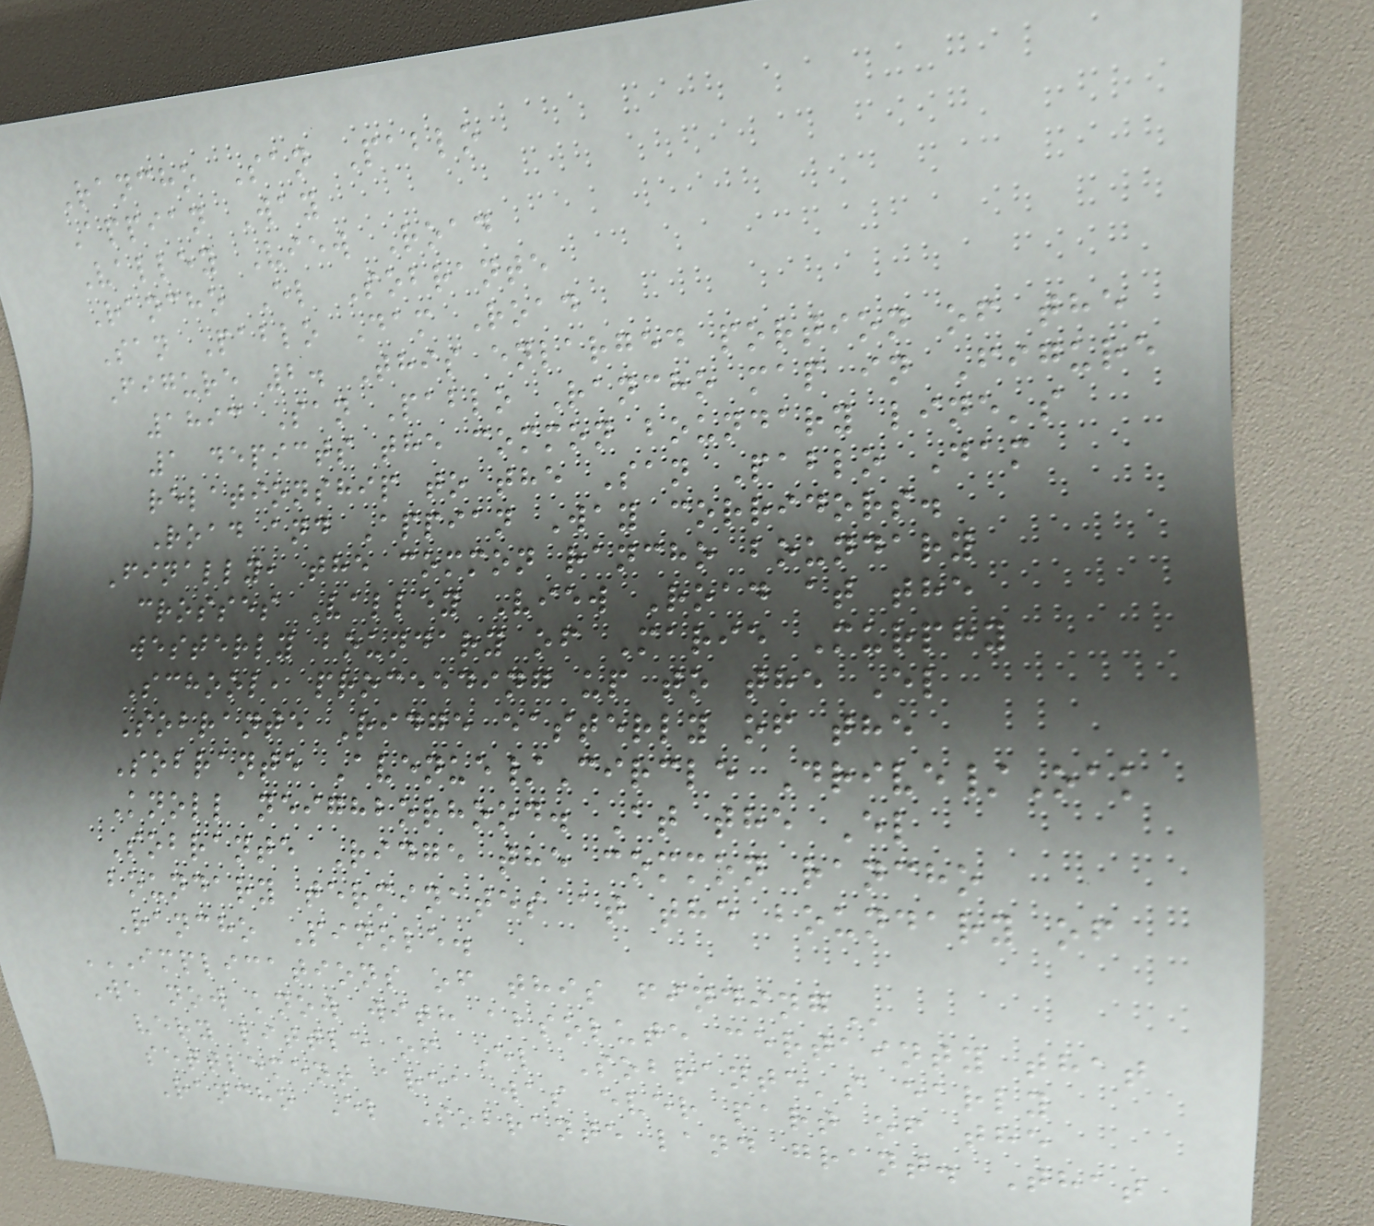Rancho San Pablo
Appian Way
Valley View Road
Rancho El Sobrante
San Pablo Dam Road
Figure 2. This enlarged portion of the
1893 San Pablo Rancho map in Figure
1 depicts the common boundary line's
relationship to the San Pablo Dam
Road and Appian Way corridors.
Finally, the common rancho boundary
crosses Valley View Road at the
westerly boundary of Marie Murphy
School, proceeding up to the El
Sobrante Ridge easterly of the
Sobrante Avenue/Circle Drive/Oak
Knoll neighborhood. At the El
Sobrante Ridge the common rancho
boundary terminates at the boundary of
Rancho Pinole.
IMPLICATIONS OF THIS FINDING
We now know with absolute certainty that
very little of El Sobrante's early
settlement area was ever part of the
Rancho El Sobrante land grant. That
